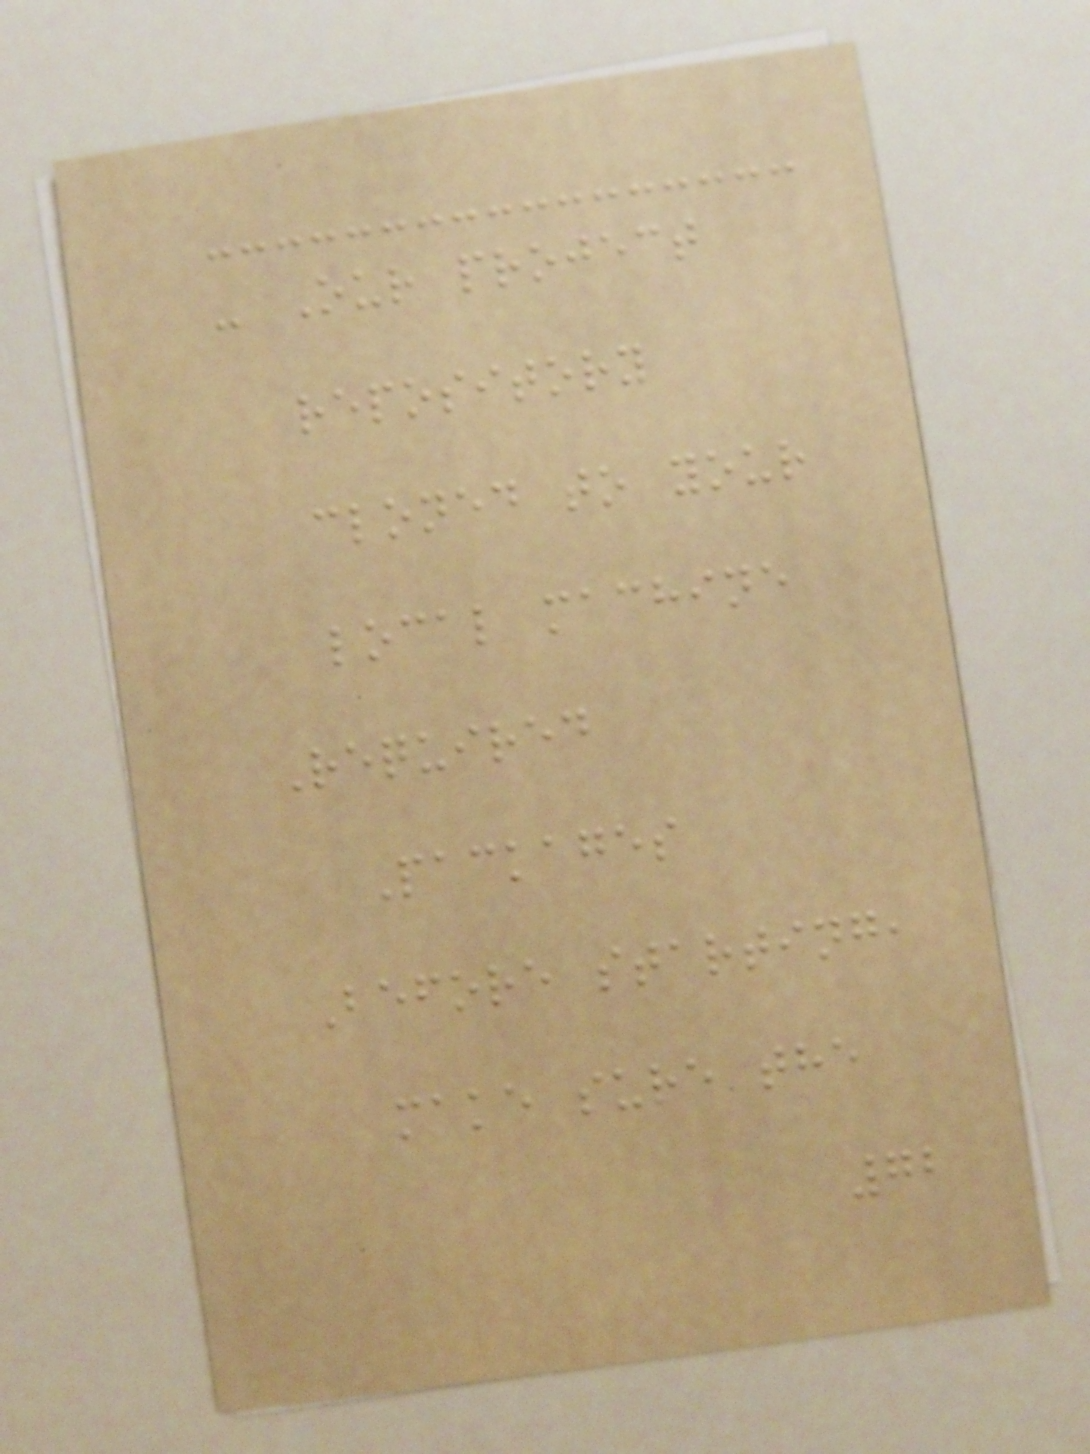- Our project
repository
cloned to your
local machine
Required
Packages
Before starting,
make sure the
72
